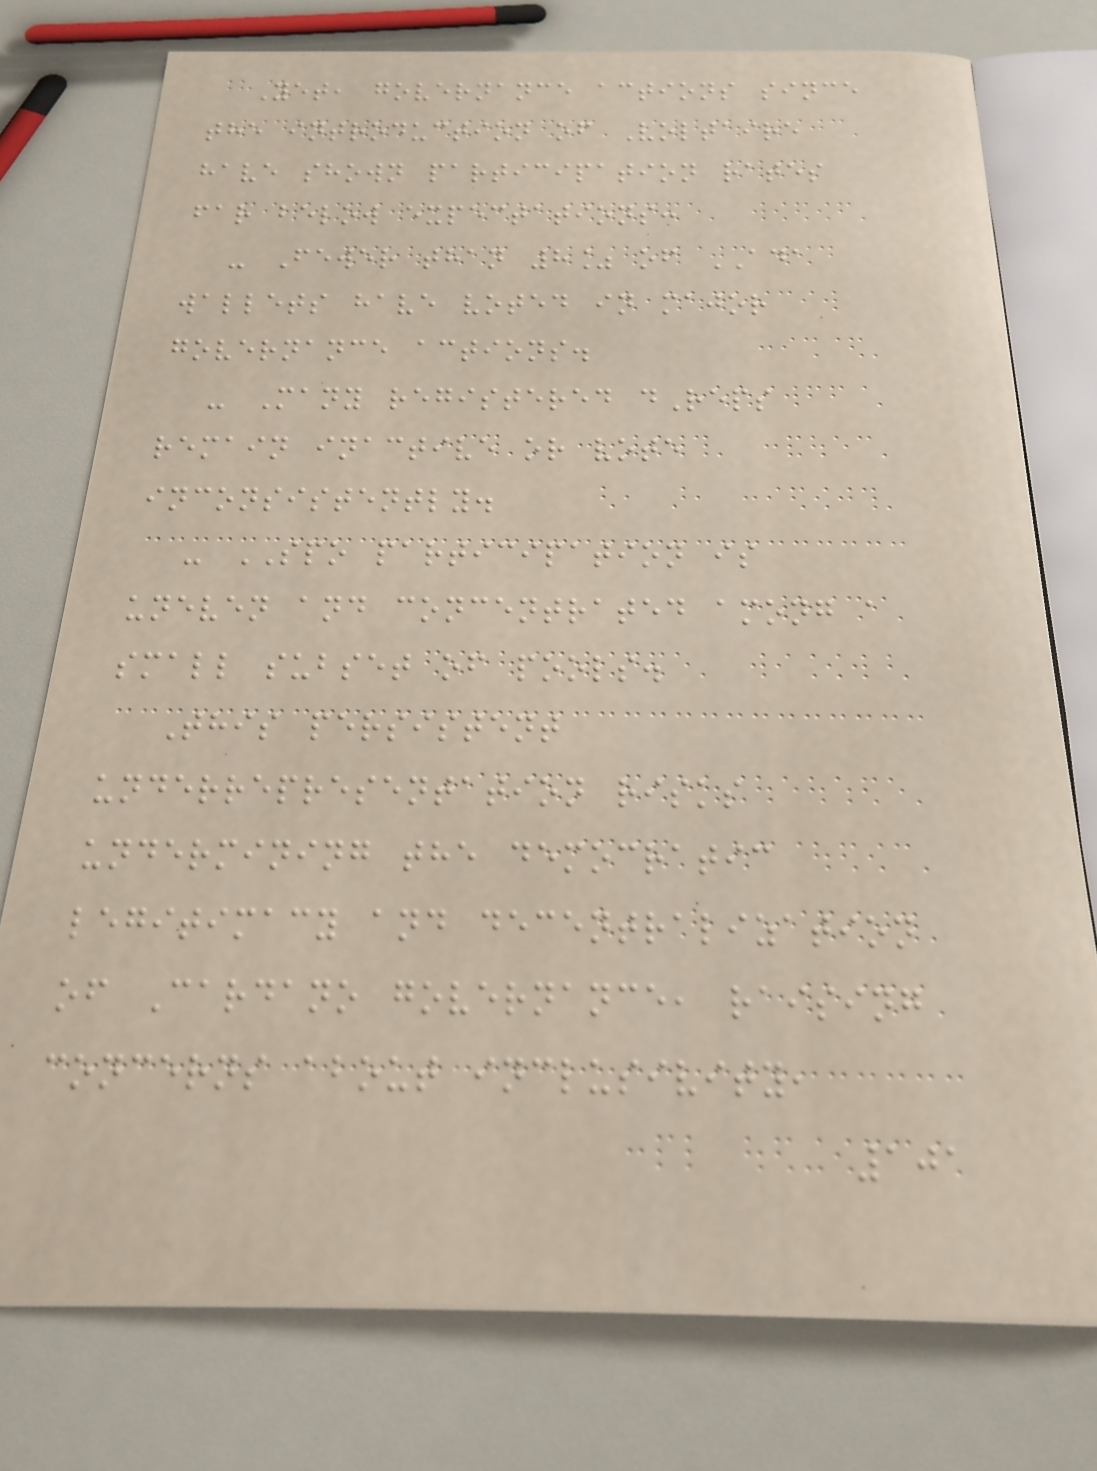Yet, governance actions since
the introduction of Voltaire
have shown participation rates
far below expectations:
- Fewer than 8% of ADA
wallets have voted in major
governance actions.
- Many registered dReps
remain inactive or vote
inconsistently.
- SPO participation is
uneven and concentrated among a
small subset of pools.
This persistent
underrepresentation risks
undermining the democratic
legitimacy and decentralization
of Cardano governance, raising
concerns about inclusivity,
101
